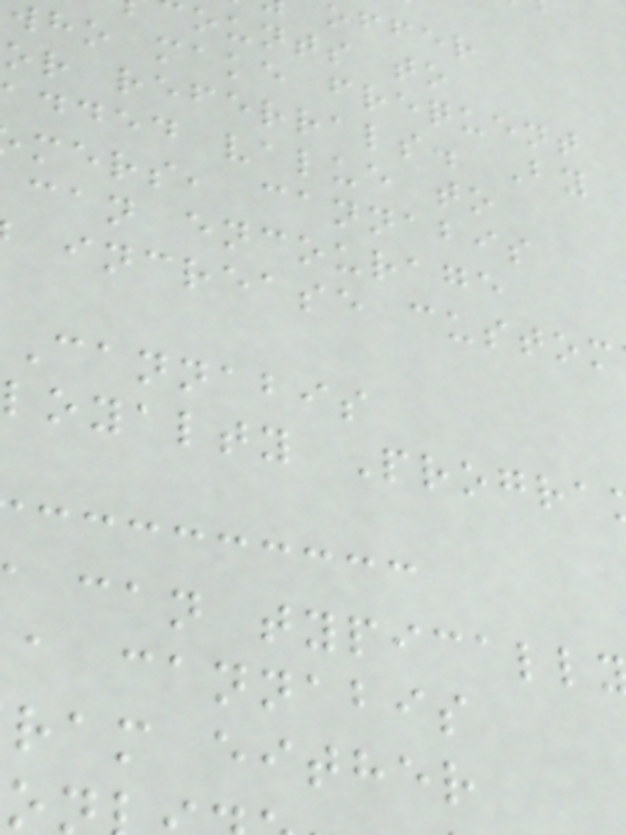ounts to
who make frequent
or referrals. By
dded value to
mers, cannabis
can encourage
increase custom
Cannabis
loyalty Progra
can typicall
a cannabis
ram either
